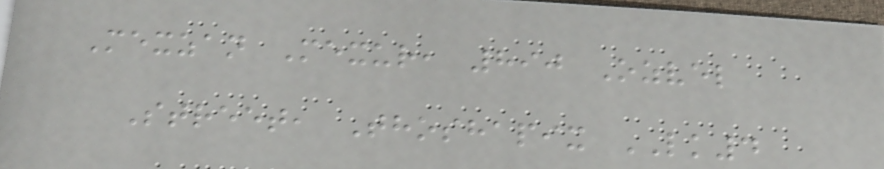Mexzan Mexur, 890 Ozvel
Street, Thoshapix LK4
